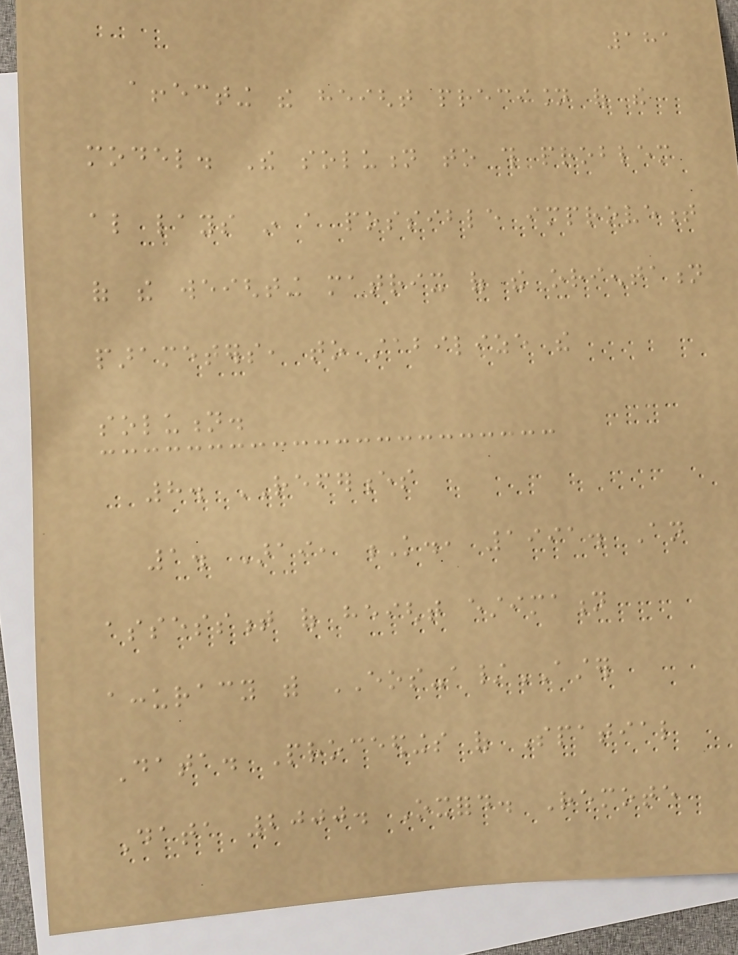181
affecting the height precision of the
model. The solution to this problem
also lays in a possible improvement
of the weighting matrix of the orientation
parameters, to stabilize the
solution.
8. REFERENCES
1. Arai, K., 1991. An
assessment of height estimation
accuracy with EOS-a/ASTER
Data. Proceedings of Spatial
Data 2000. Oxford. Remote
